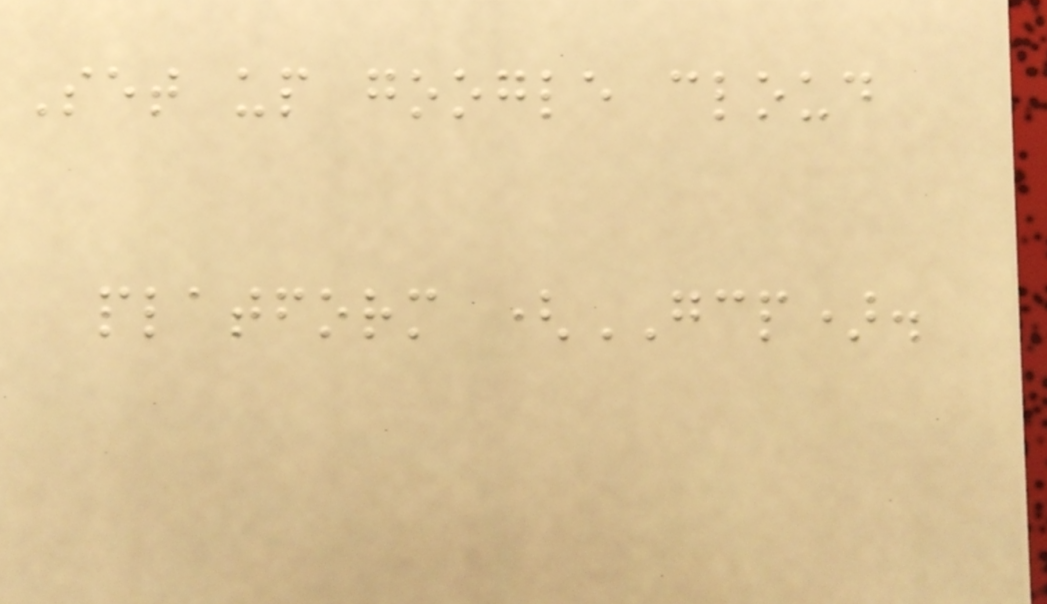Set up google cloud
platform (GCP).
